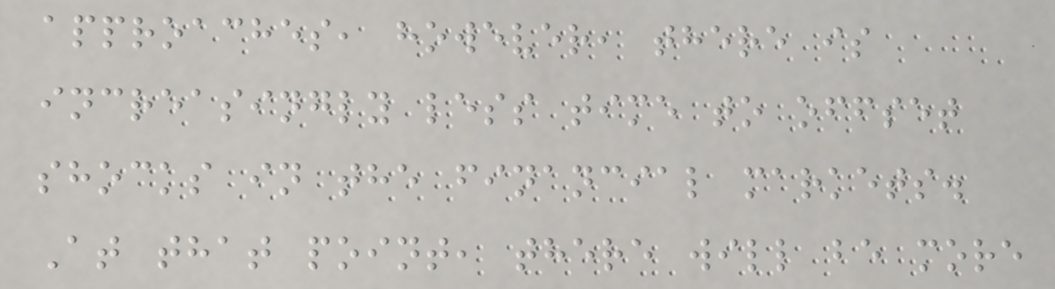approaches, however, there is
increasingly less time to offset
shocks in the financial markets.
At that point, there will be more
